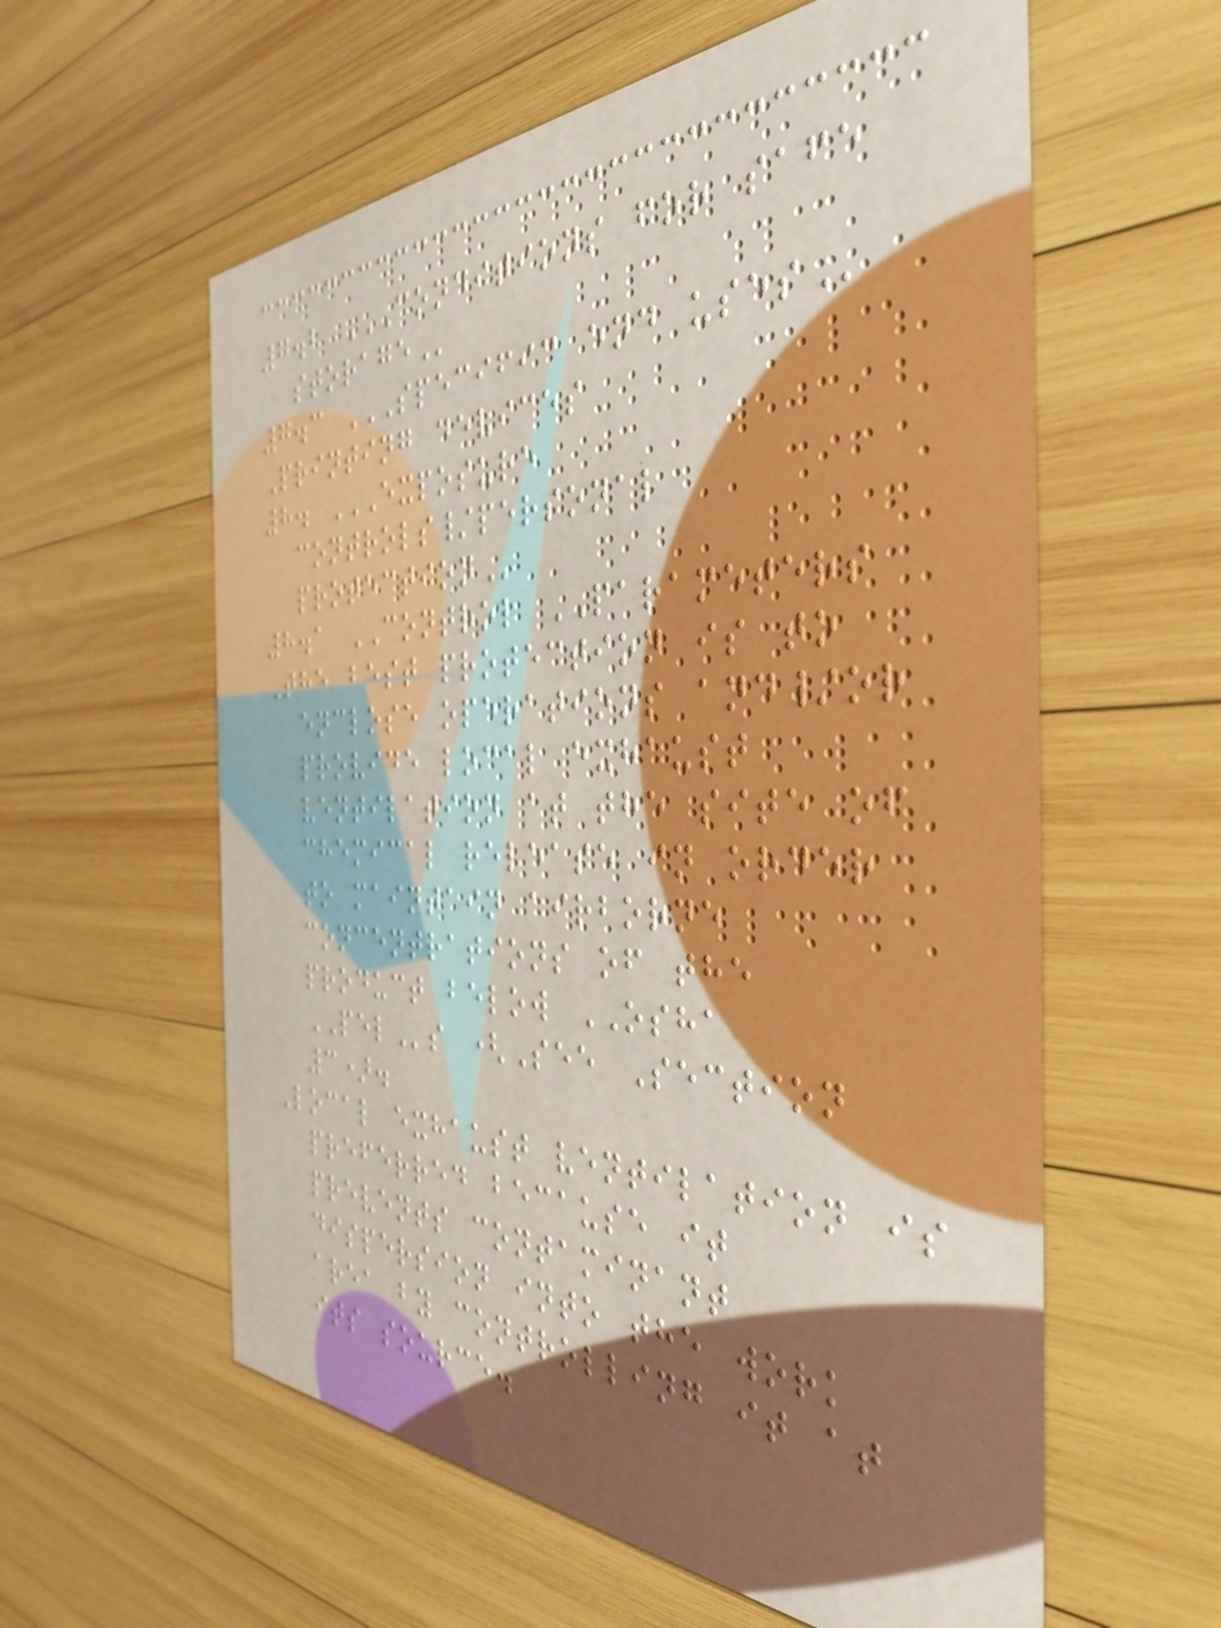7.2 CONDITIONS FOR SAFE
STORAGE
7.3 SPECIFIC END USES
Printing devices
8. EXPOSURE
CONTROLS/PERSONAL
PROTECTION
8.1 CONTROL PARAMETERS
The best protection is to
enclose operations and/or
provide local exhaust
ventilation at the site of
chemical release in order
to maintain airborne
concentrations of the
product below OSHA
PELs (See Section
3).
Local exhaust ventilation is
preferred because it
prevents contaminant
dispersion into the work
area by controlling it at
its source.
